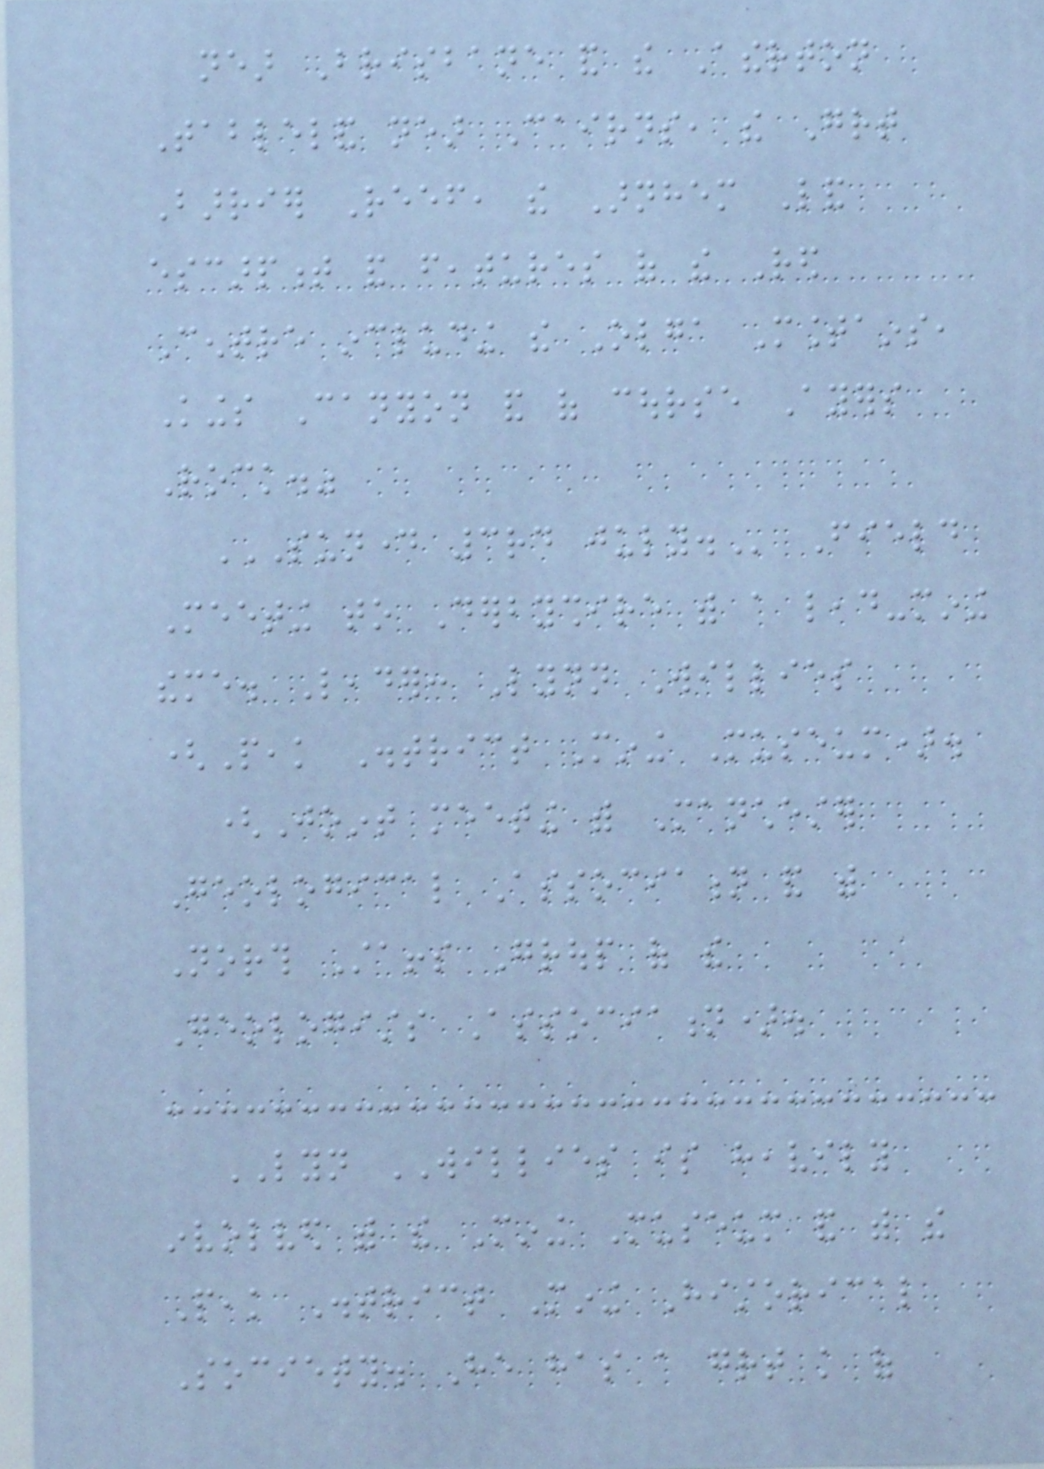near Brisbane and the Atherton
Tableland near Cairns, the Great
Barrier Reef, the Arnhem Land
escarpment and features of the Red
Centre including the Olga Mountains,
Kings Canyon and of course Ayers
Rock."
SUNDAY 3RD JULY. Field
Meeting to Derbyshire with a lead-mining
theme. Leader: Lynn Willies
(Peak District Mining Museum).
(Joint meeting with Manchester
Geological Association and with
North Staffs Group of the
Geologists Association).
LYN WILLIES is heavily
involved with the Mining Museum and with the
Peak District Mining Historical
Society. He has a great knowledge of
